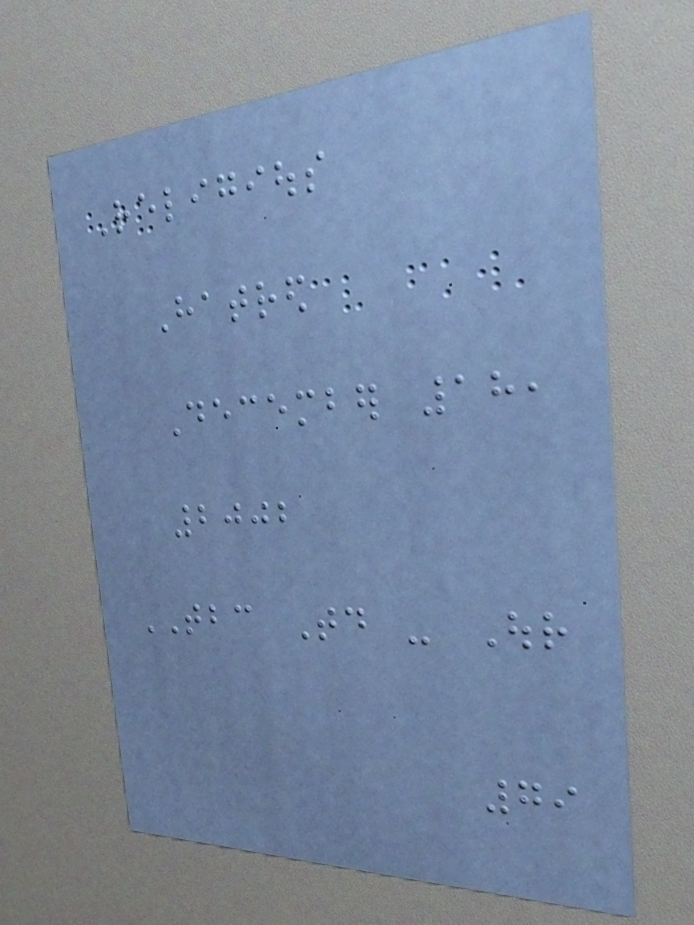Religious
Hatred
December 18,
2002
TBC Today - Our
79
